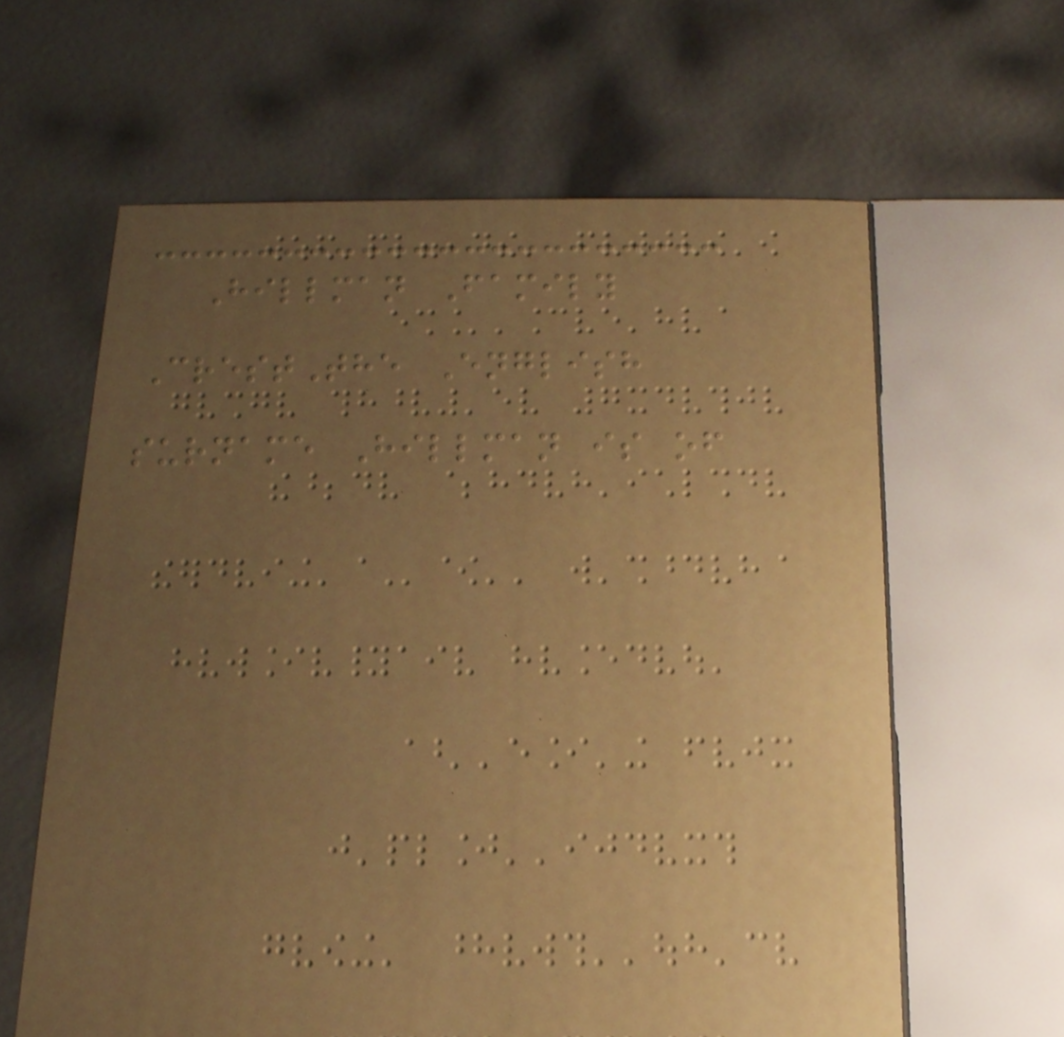Hillman Family
CrestThe English
surname Hillman is of
